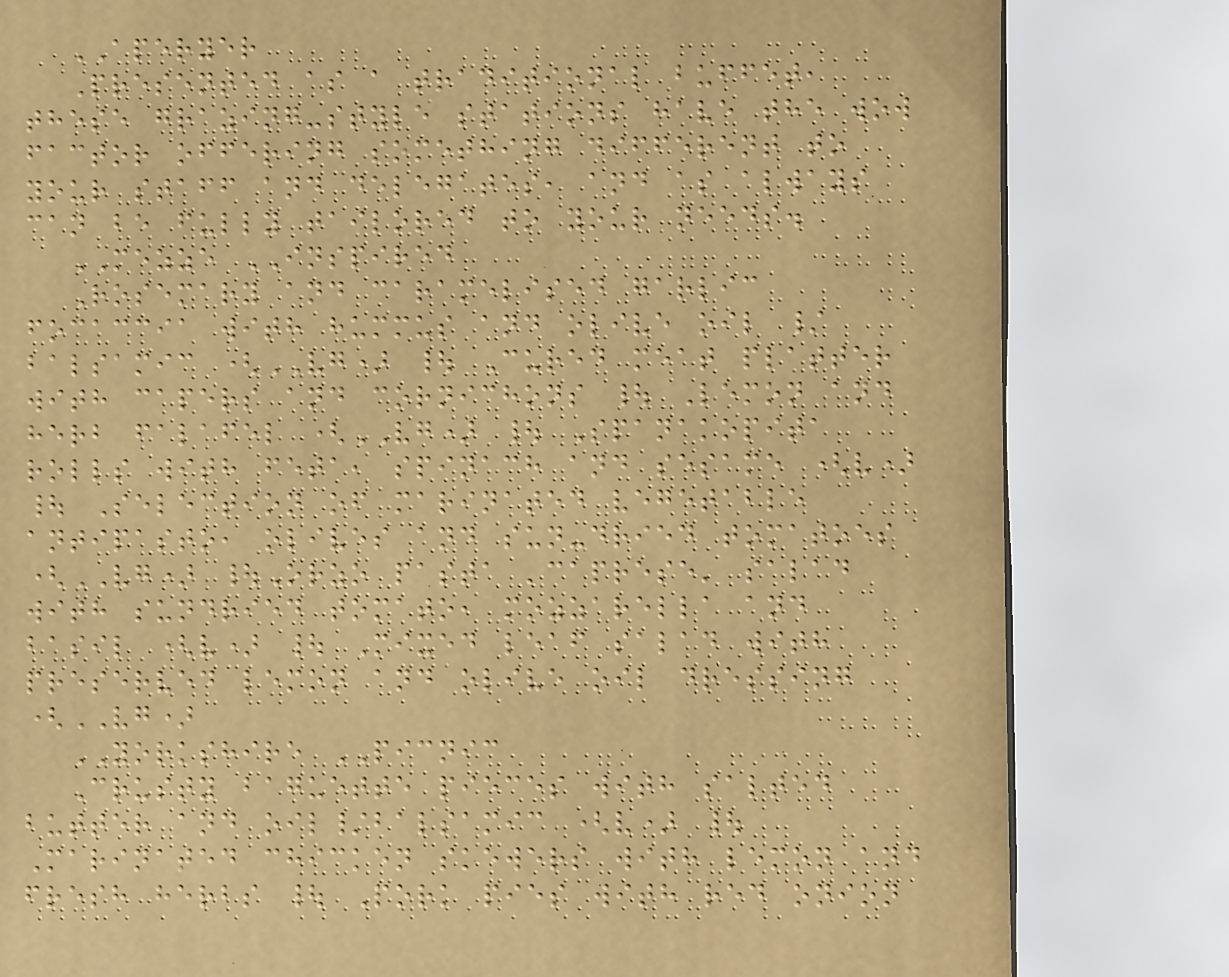APERYER
Presented as a traditional buffet,
these grazing-style stations have the wow
factor offering something different to
your staff and delegates, and as always
can be fully tailored to your needs.
MEZZE INSPIRED
Rosemary and caramelised garlic
focaccia with hummus and olive oil /
balsamic (VG) | Cured meat platter
with capers and cornichons | Lemon and
herb falafel (VG) | Spanakopita
rolls with feta, spinach and sesame (v)
| Selection of marinated vegetable
antipasto, olives and sun-dried tomatoes
(VG) |Orzo pasta 'caprese' salad
with sundried tomato, mozzarella and
basil (v) | Mixed leaf salad with
preserved lemon and olive oil dressing
(VG)
YORKSHIRE PICNIC
Crusty baguette pieces with salted
butter and oil/balsamic (v) |
Marinated chicken skewers with lemon and
fresh herbs | Pork pies with red onion
